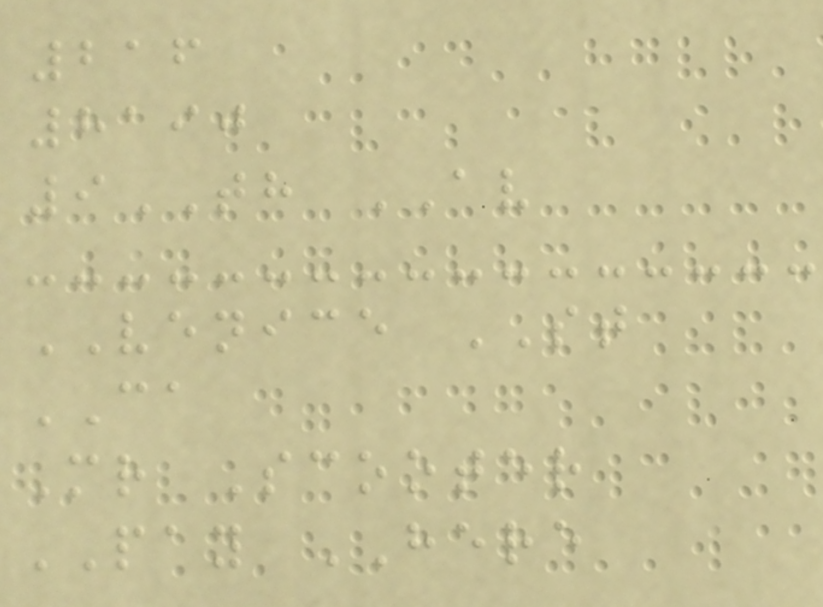216
8190
9TH AV
VENICE ST
CA
Mr Scooter
PAY HERE
